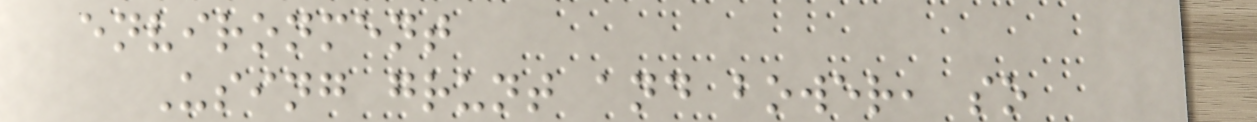environment
Using grunt and bower, so
